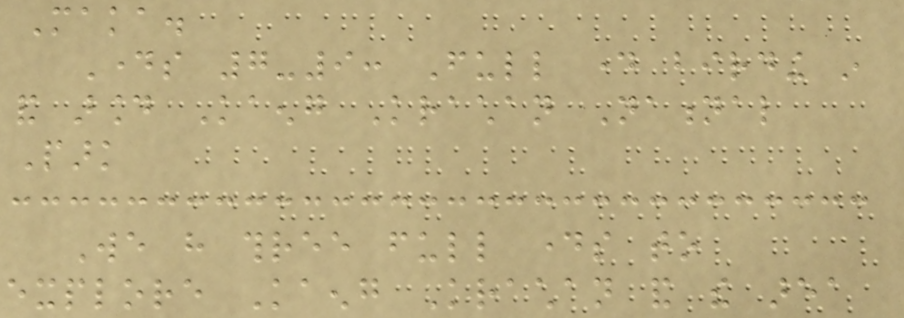Maka.
Days 7-9: Full day birding in
and around Kaeng Krachan National
Park
We have three full days to
explore Kaeng Krachan and the area
